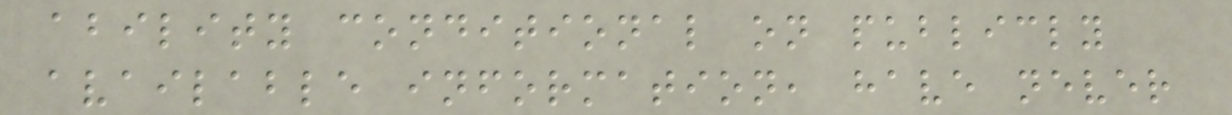ability conditional on publicly
available information, have never
